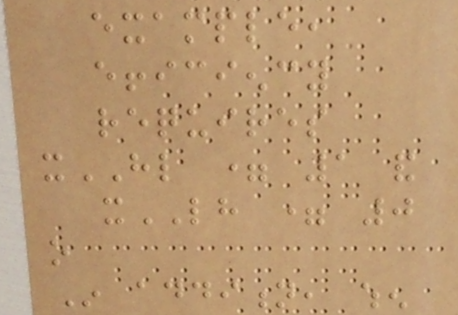example,
efficiency
requires
xHL = 1 and
xLH = 0
o
In addition, when
